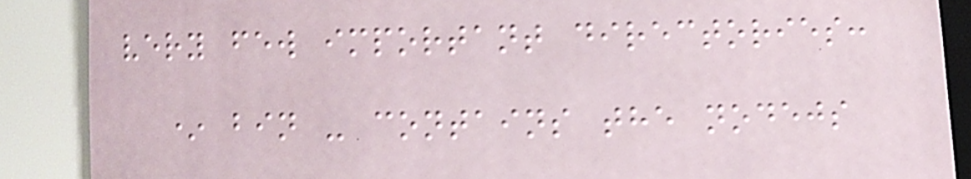very few important directories:
* bin - contains the nodejs
